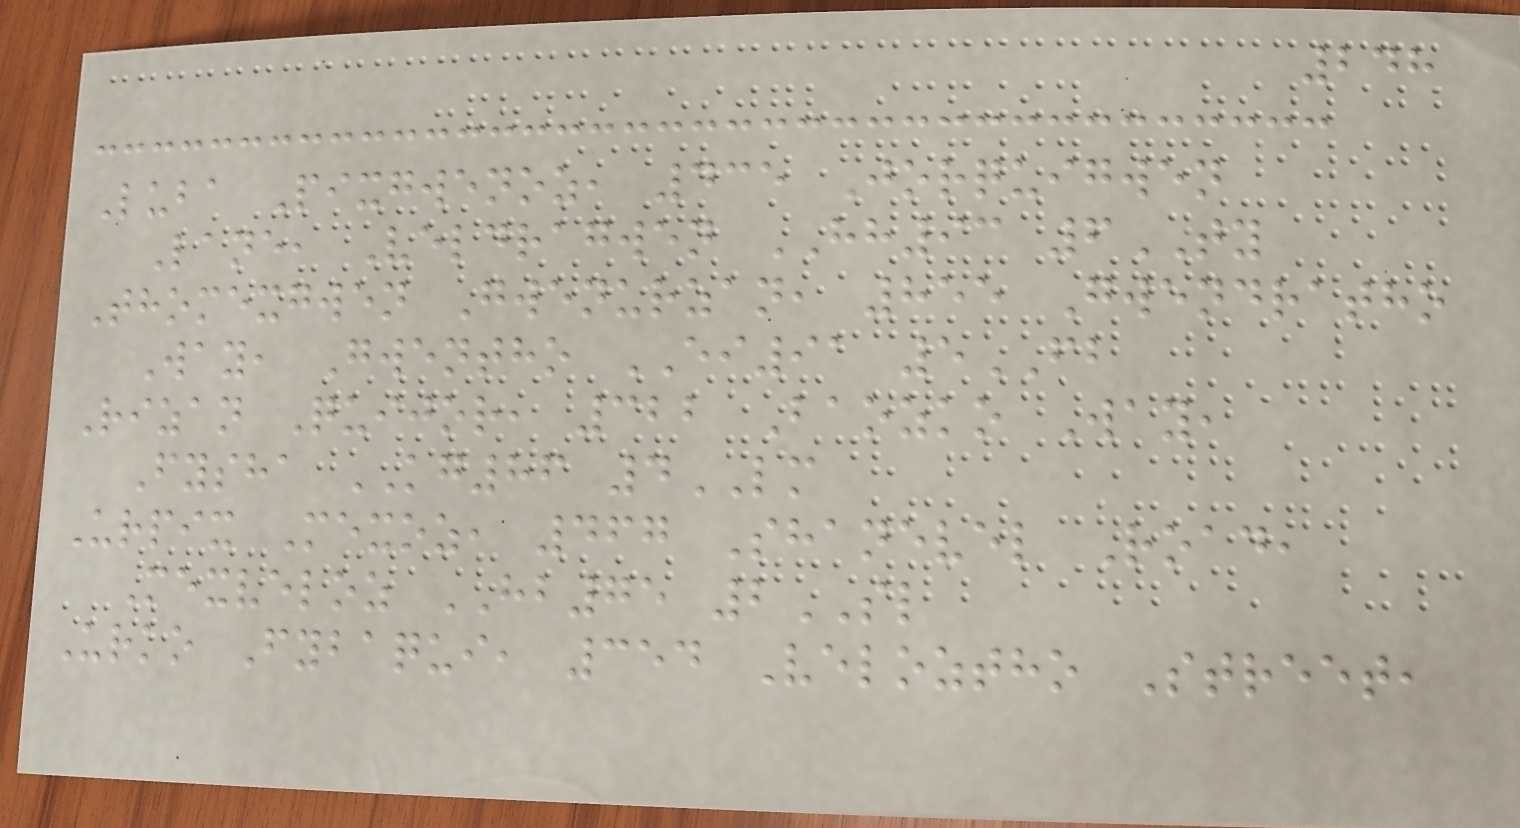248
Luba Pixgwenoz, 435 Jorquigwen
Lane, Veldragwen HH93 6TY
Thomexgwen Gwenurzan, 855 Gwendratho
Way, Gwentho EI91 5FB
Rizan Quijor, 322 Baozko Way,
Fysha KG86 4LM
Urpix Mexoz, 467 Shanevel Road,
Mexveloz HB75 2SL
Urko Fybaqui, 354 Veloztho Street,
